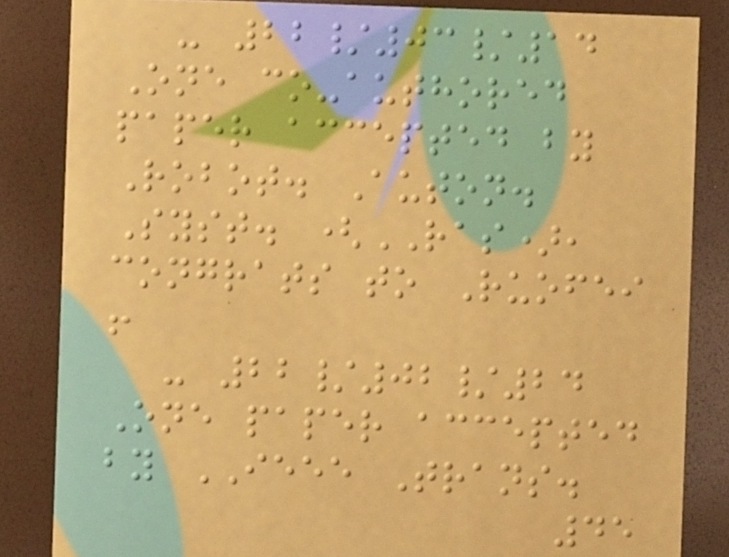- 22/03/14
One co-authored
paper accepted by
Robot. Auton.
Syst. (RAS),
congrats to Ruofei
!
- 22/02/24
One paper accepted
by IEEE Trans.
45
